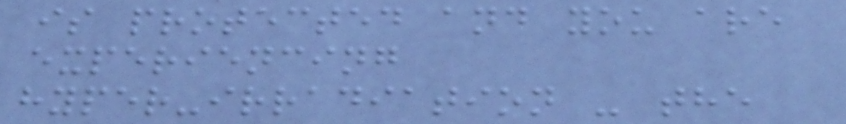is protected and you are
experiencing
hyper-irradiation - the
